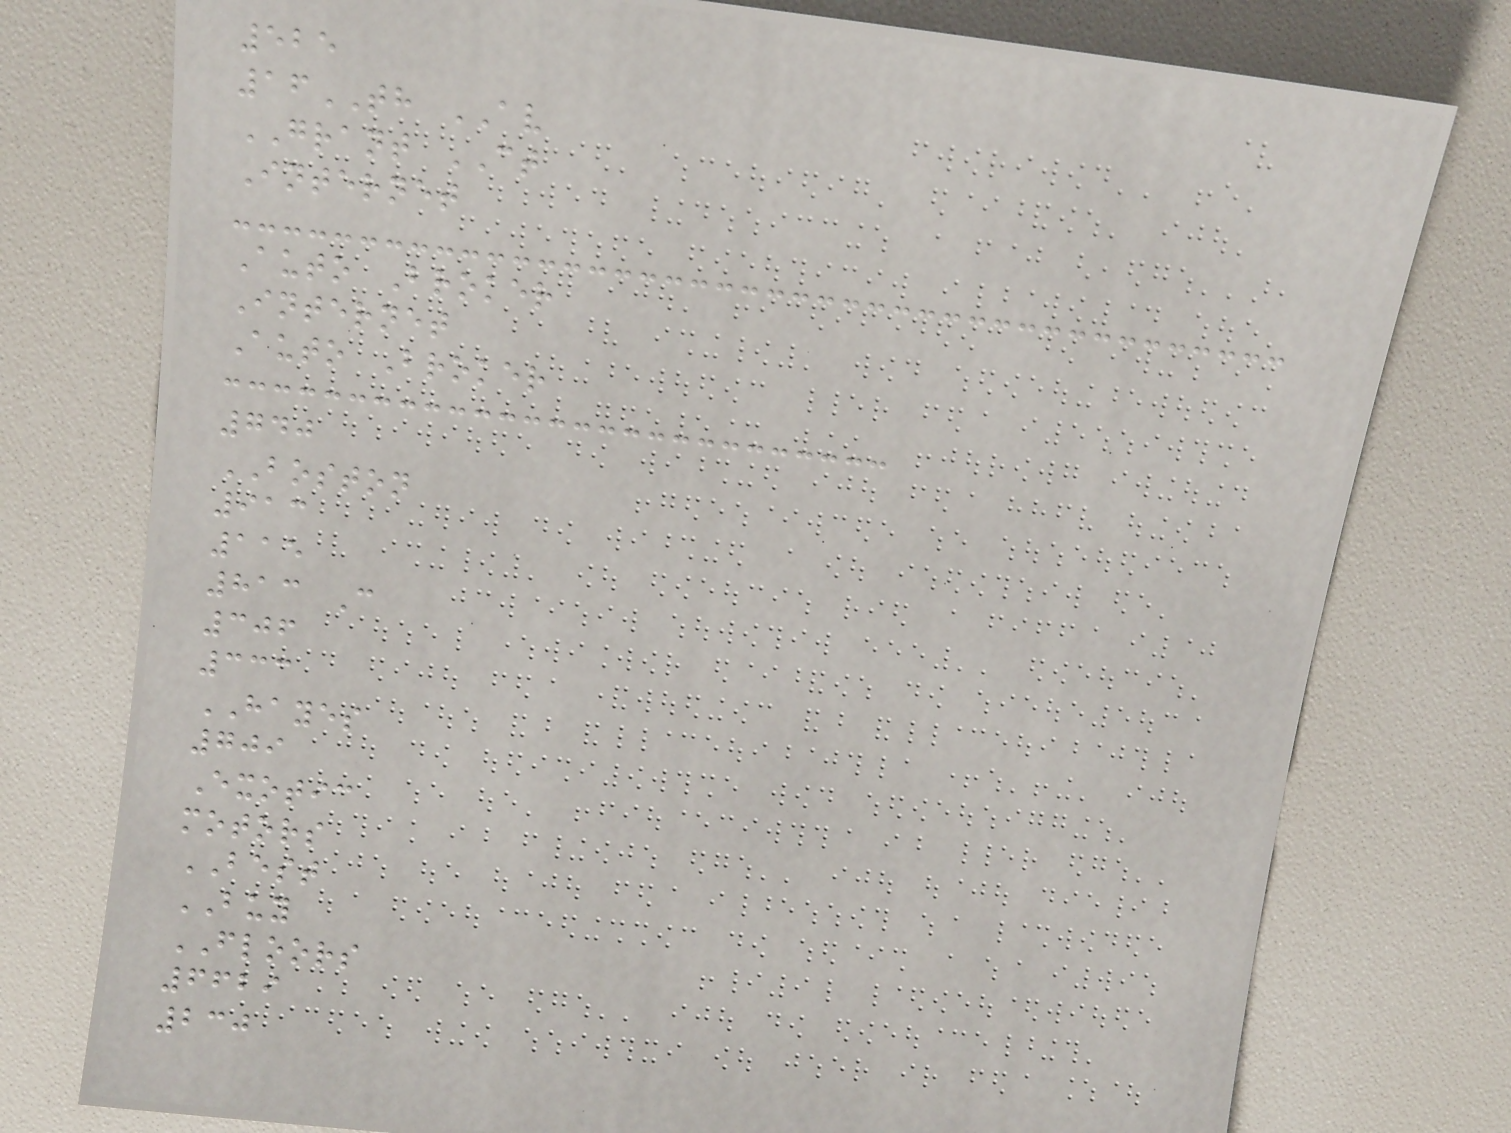525
16TH AV
GRANT CT
Internet
Auto Broker
Internet
Auto Broker
740
BOSTON
913
115
813 C
306
333
HAYES
709
Exotic
motors
BEST
BUY
FLOORS
6629
230
